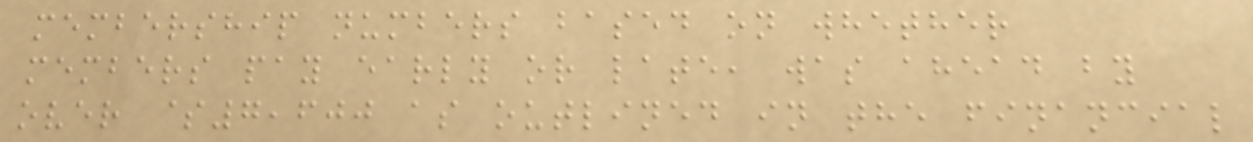membership numbers based on whether
members pay early or late, was ahead by
over $7,600 as outlined in the financial
